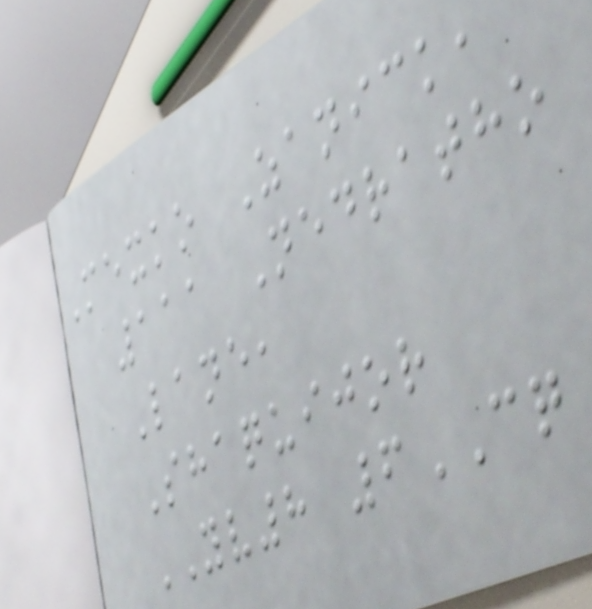Mexko Zanick,
111 Nedratho
Lane,
Shaquijor
YV8 6CQ
